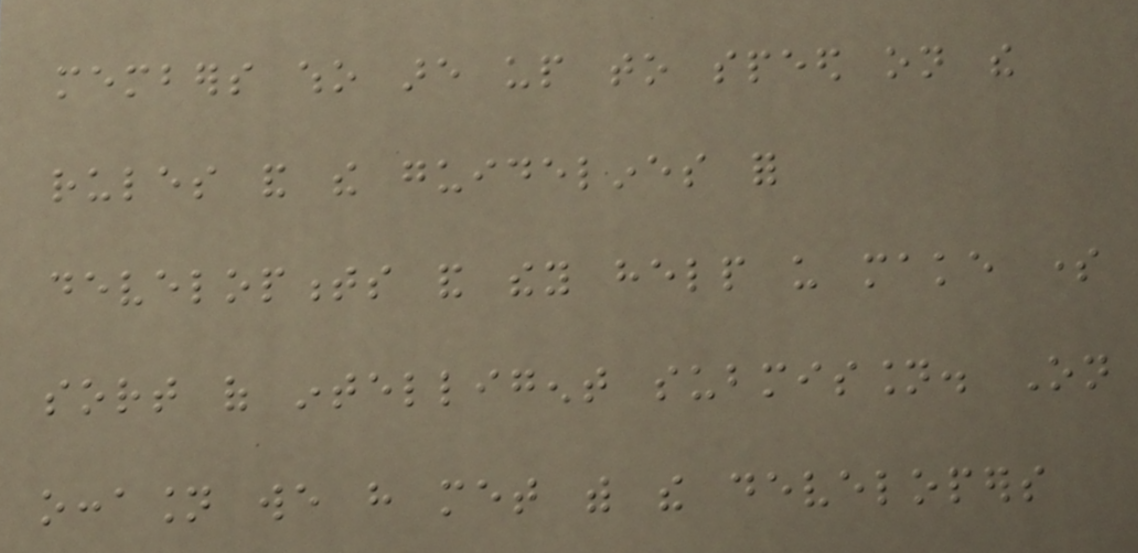members who are up to speed on the
rules and the guidelines for
developments and they help us make some
sort of intelligent submission. On
occasion we have met with the developers
